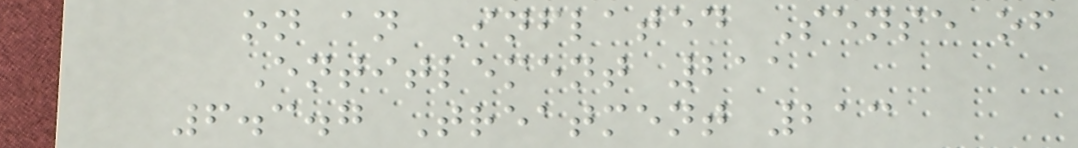on an Inflated Sense of
Entitlement 211
6.3.7 Treatment 213
